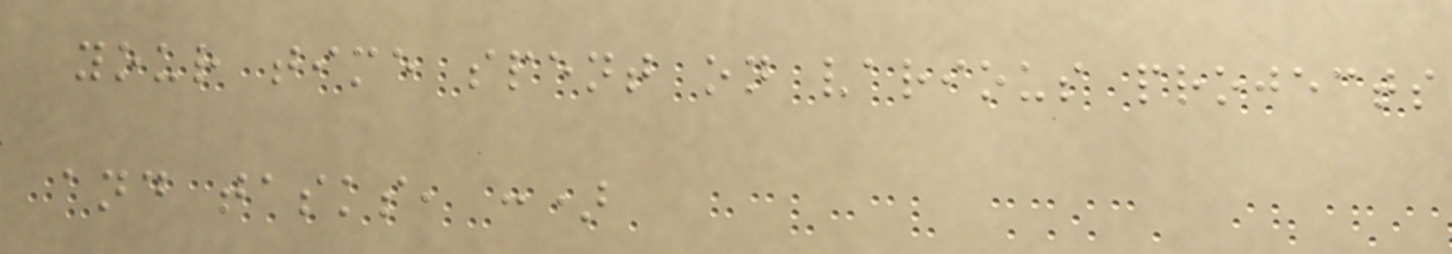your time spent on various projects
and tasks, :)
